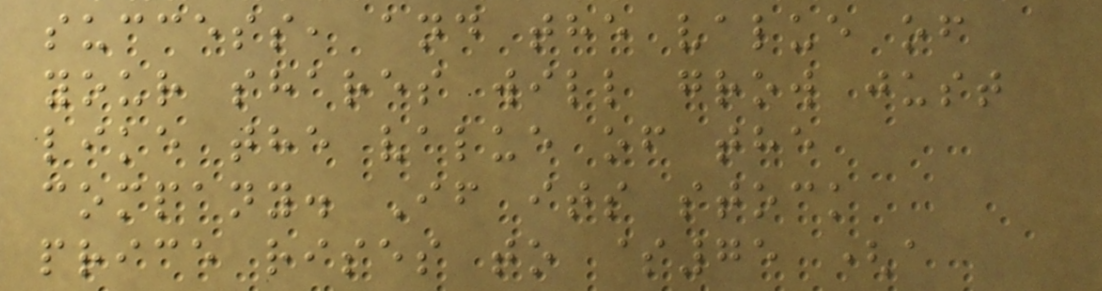success, and the value of
your shares will grow just
like the value of the
company. If its stock
price rises to $75 (a
